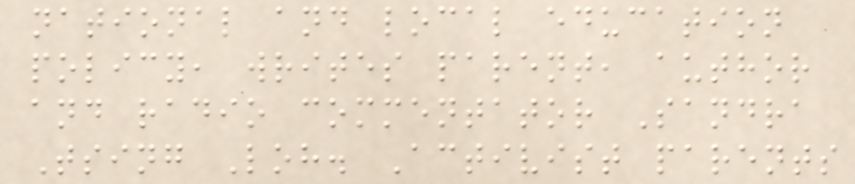national and local education
policy, writes parent, author
and radio commentator Sandra
Tsing Loh. Activist parents
